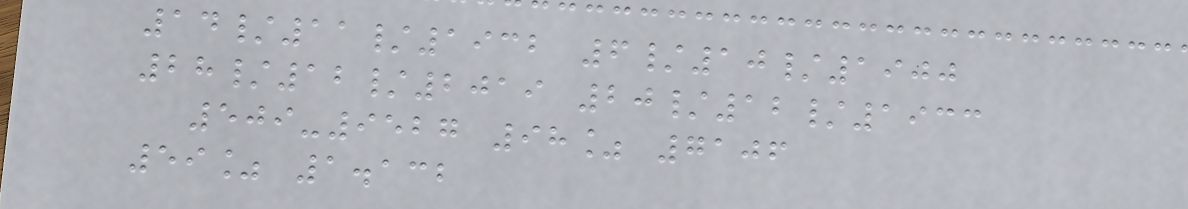14/11/1932 6/10/1900
28/12/2019 20/12/1933
509-9527 98% 7106
59% 1.132
